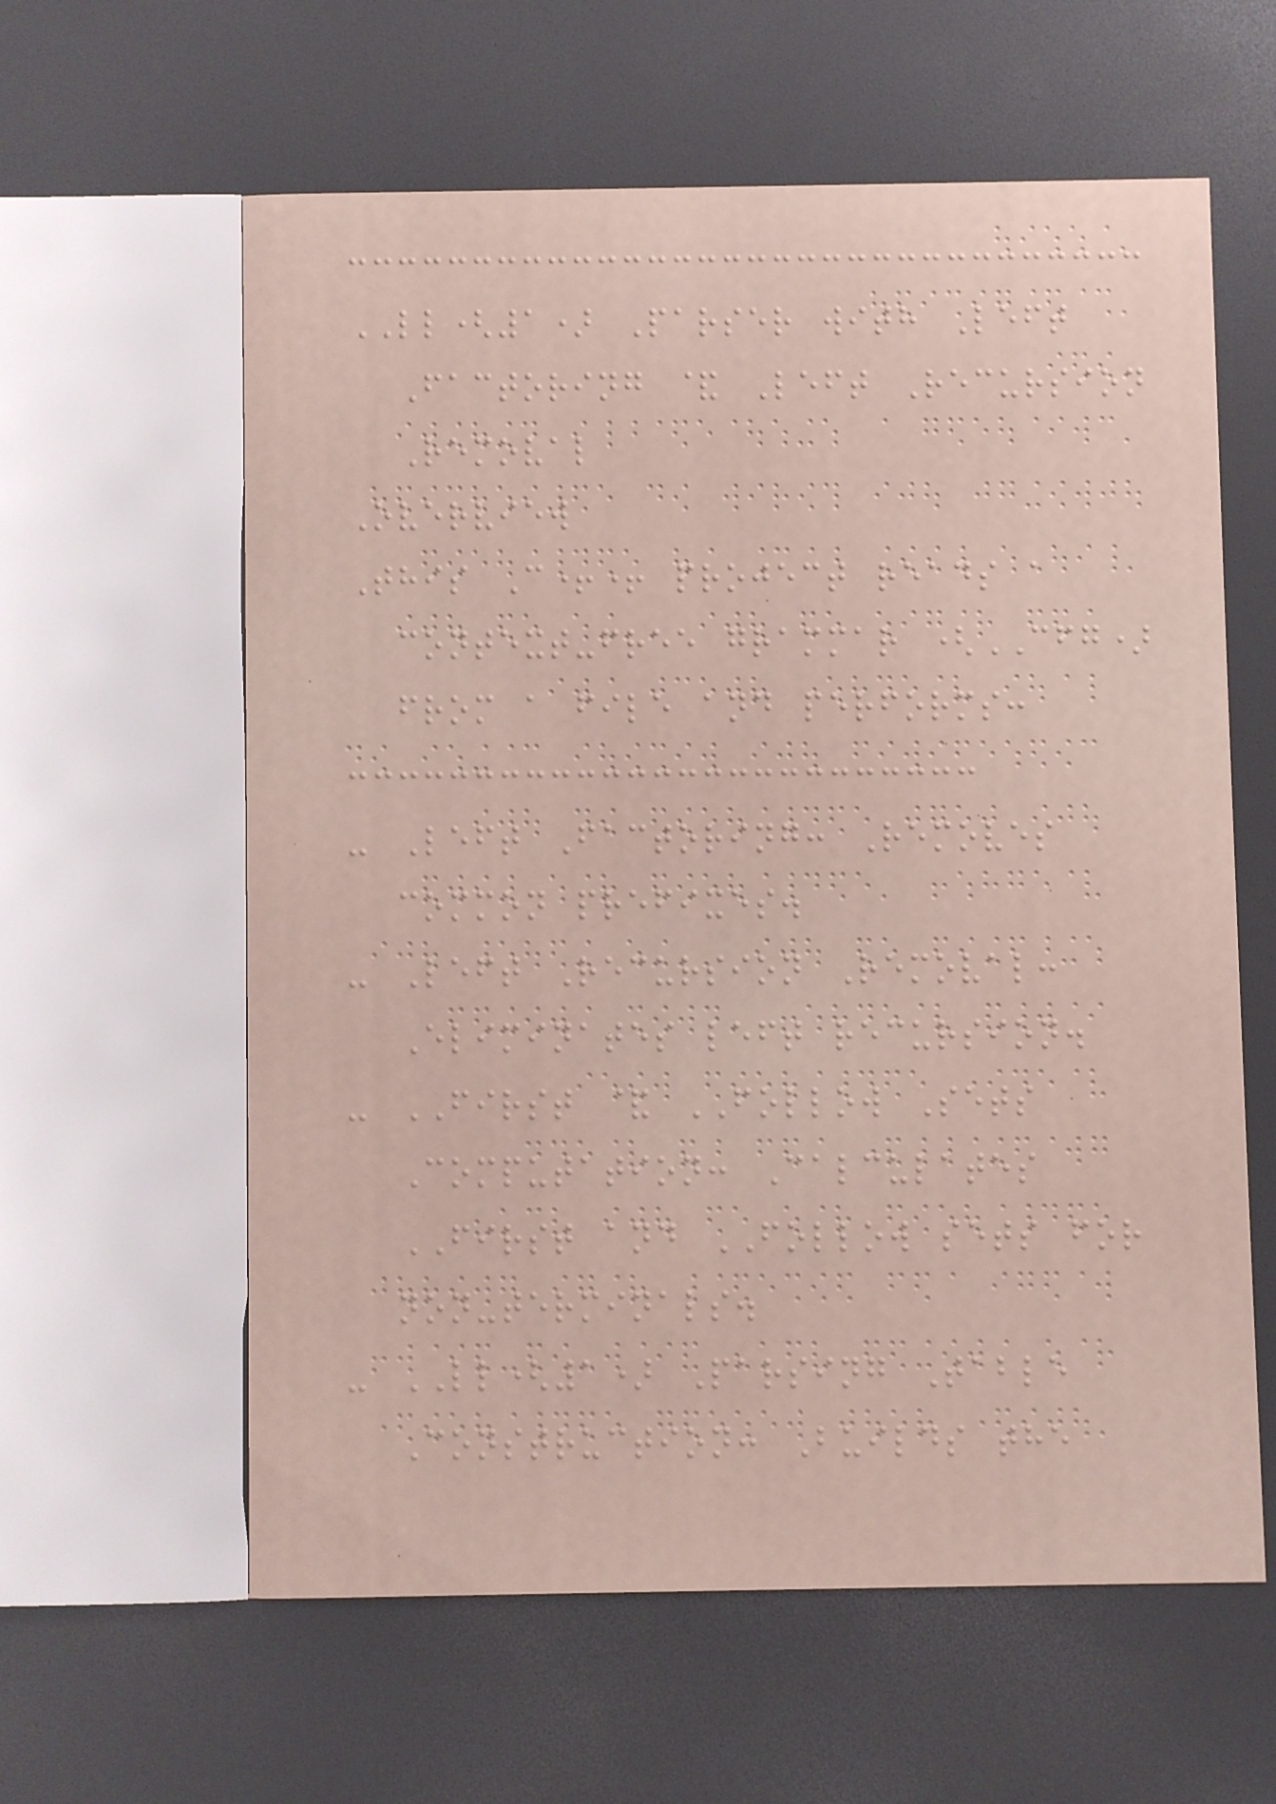LL(1) Parser with Left
Factoring & Left Recursion
Removal
Overview
This C++ project reads a
context-free grammar (CFG)
from a file and performs:
- Left Factoring: Removes
common prefixes.
- Left Recursion Removal:
Eliminates left recursion.
- FIRST & FOLLOW Sets
Computation: Calculates
FIRST and FOLLOW sets for
non-terminals.
- LL(1) Parsing Table
Construction: Builds the
